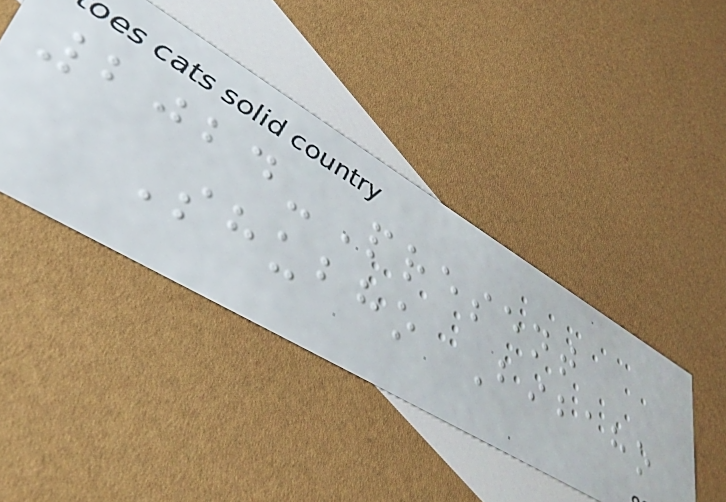2024-Present
Shubho Bibaho
